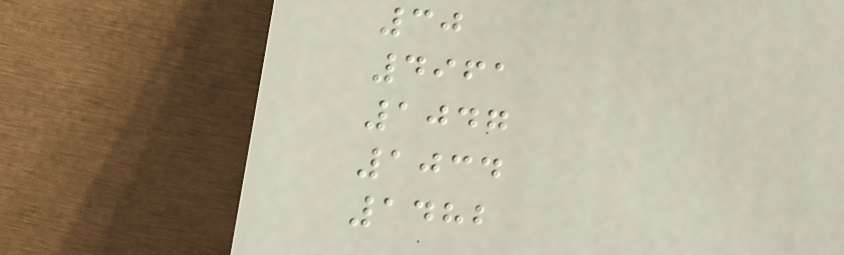30
4961
1047
1034
1482
